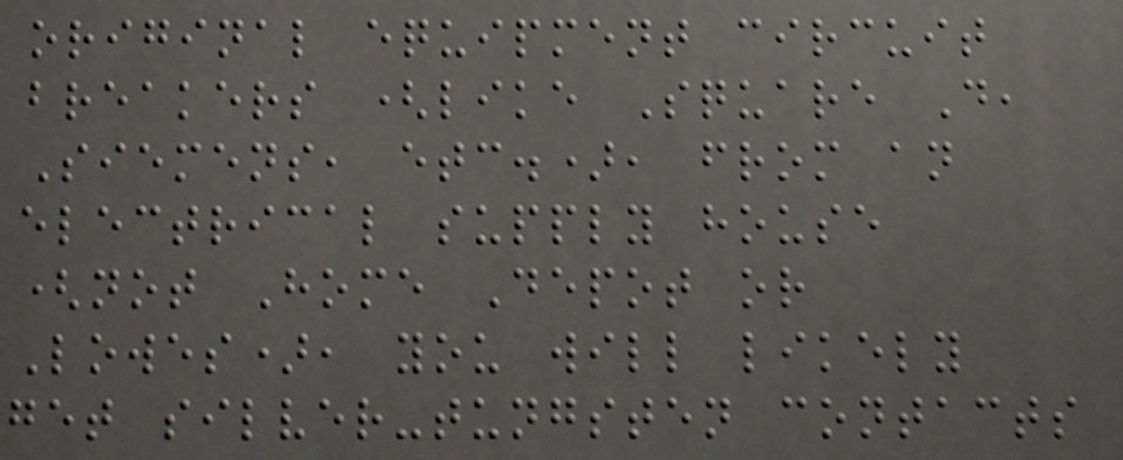original equipment circuit
breakers (like Square D,
Siemens, etc.), from an
electrical supply house
(not Home Depot or
Lowes), you will likely
get silver-tungsten contacts
